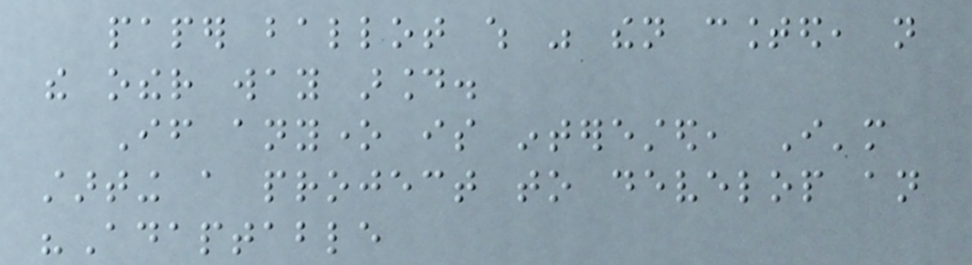paper ballot which was then counted, not
the other way around.
If anyone is interested, I'm
starting a project to develop an
"Adaptable
